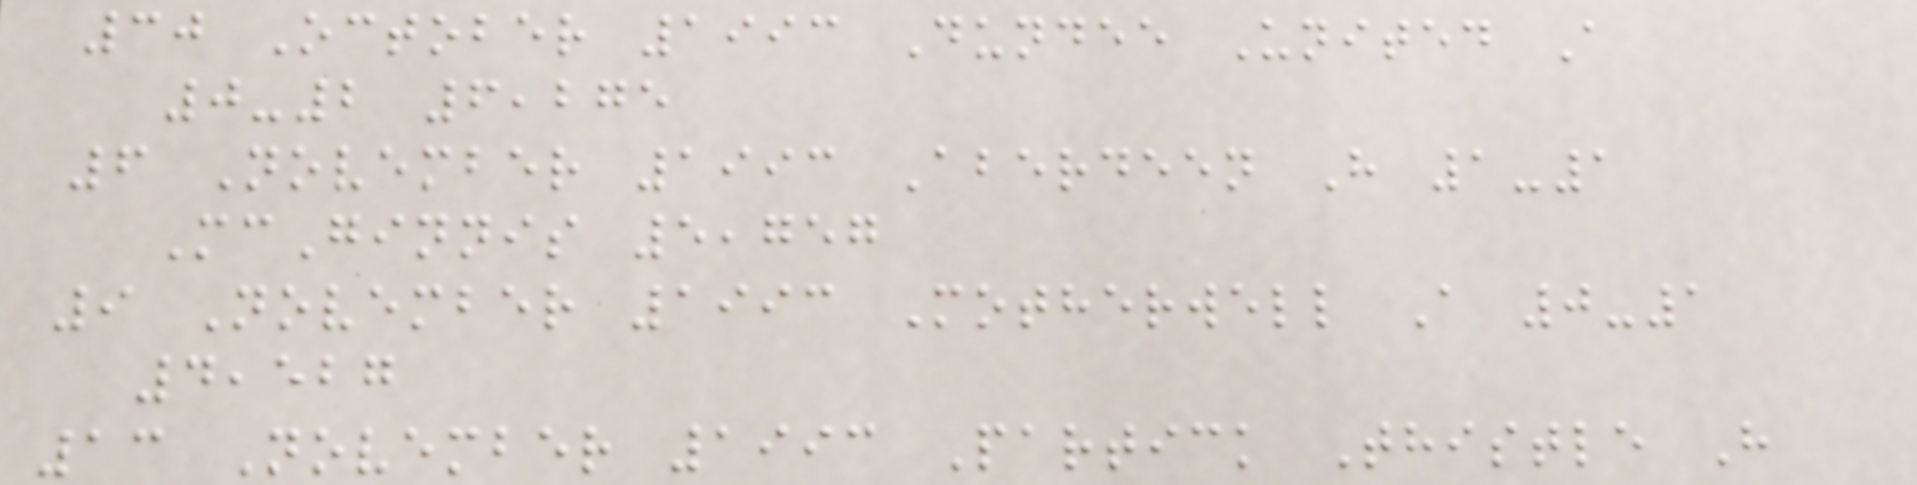30 October 1993 Dundee United A
0-2 6,275
6 November 1993 Aberdeen H 1-1
McGinnis 5,757
9 November 1993 Motherwell A 0-1
4,527
13 November 1993 Partick Thistle H
